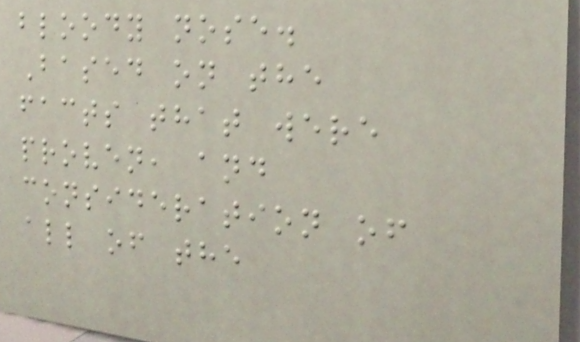bloody nose.
Based on the
facts that were
proven, and
consideration of
all of the
